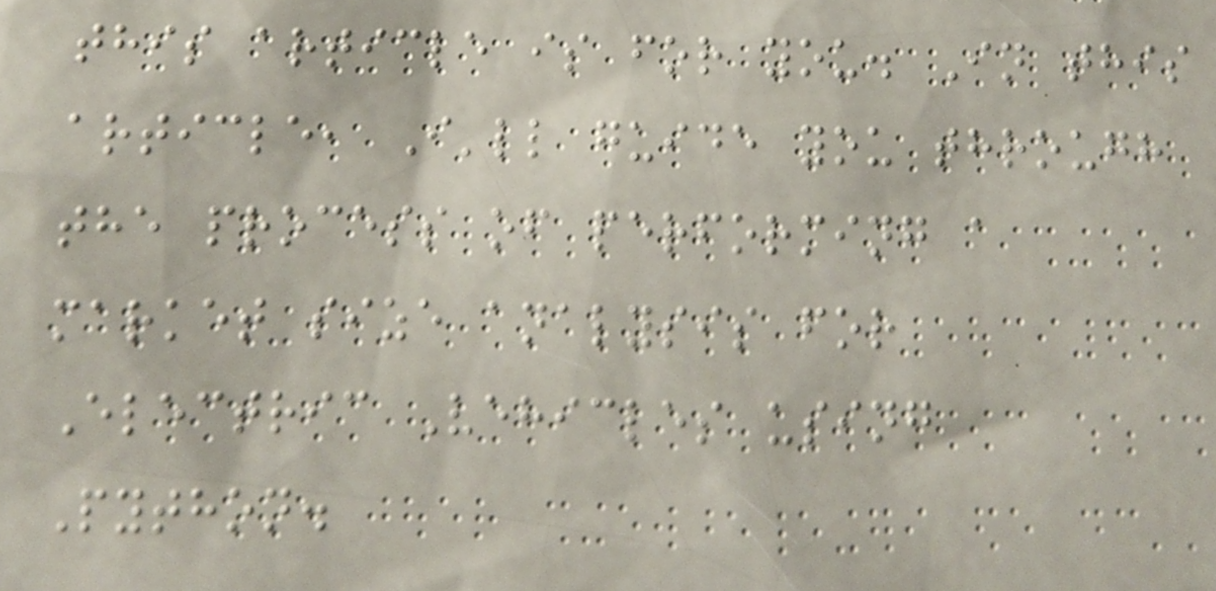this article is for you. In this
article, I'll guide you through
the process of performing a
market size analysis for
Electric Vehicles using
Python.
